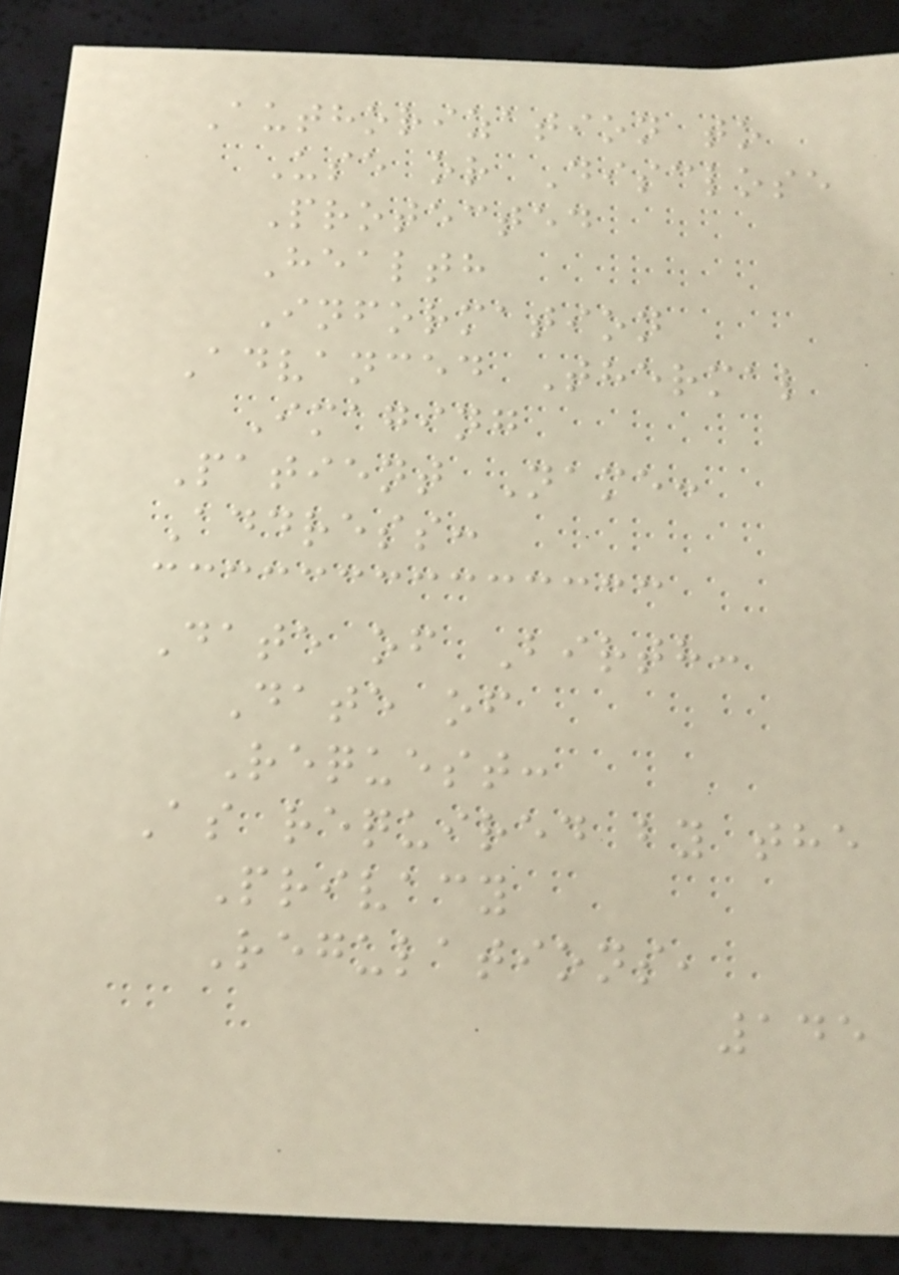Authorization to
Use or Disclose
Protected
Health
Information
Advanced Thermal
Imaging
Patient Name:
Address:
Date of Birth:
Date of
Request:
As required by the
Privacy
Regulations,
145
